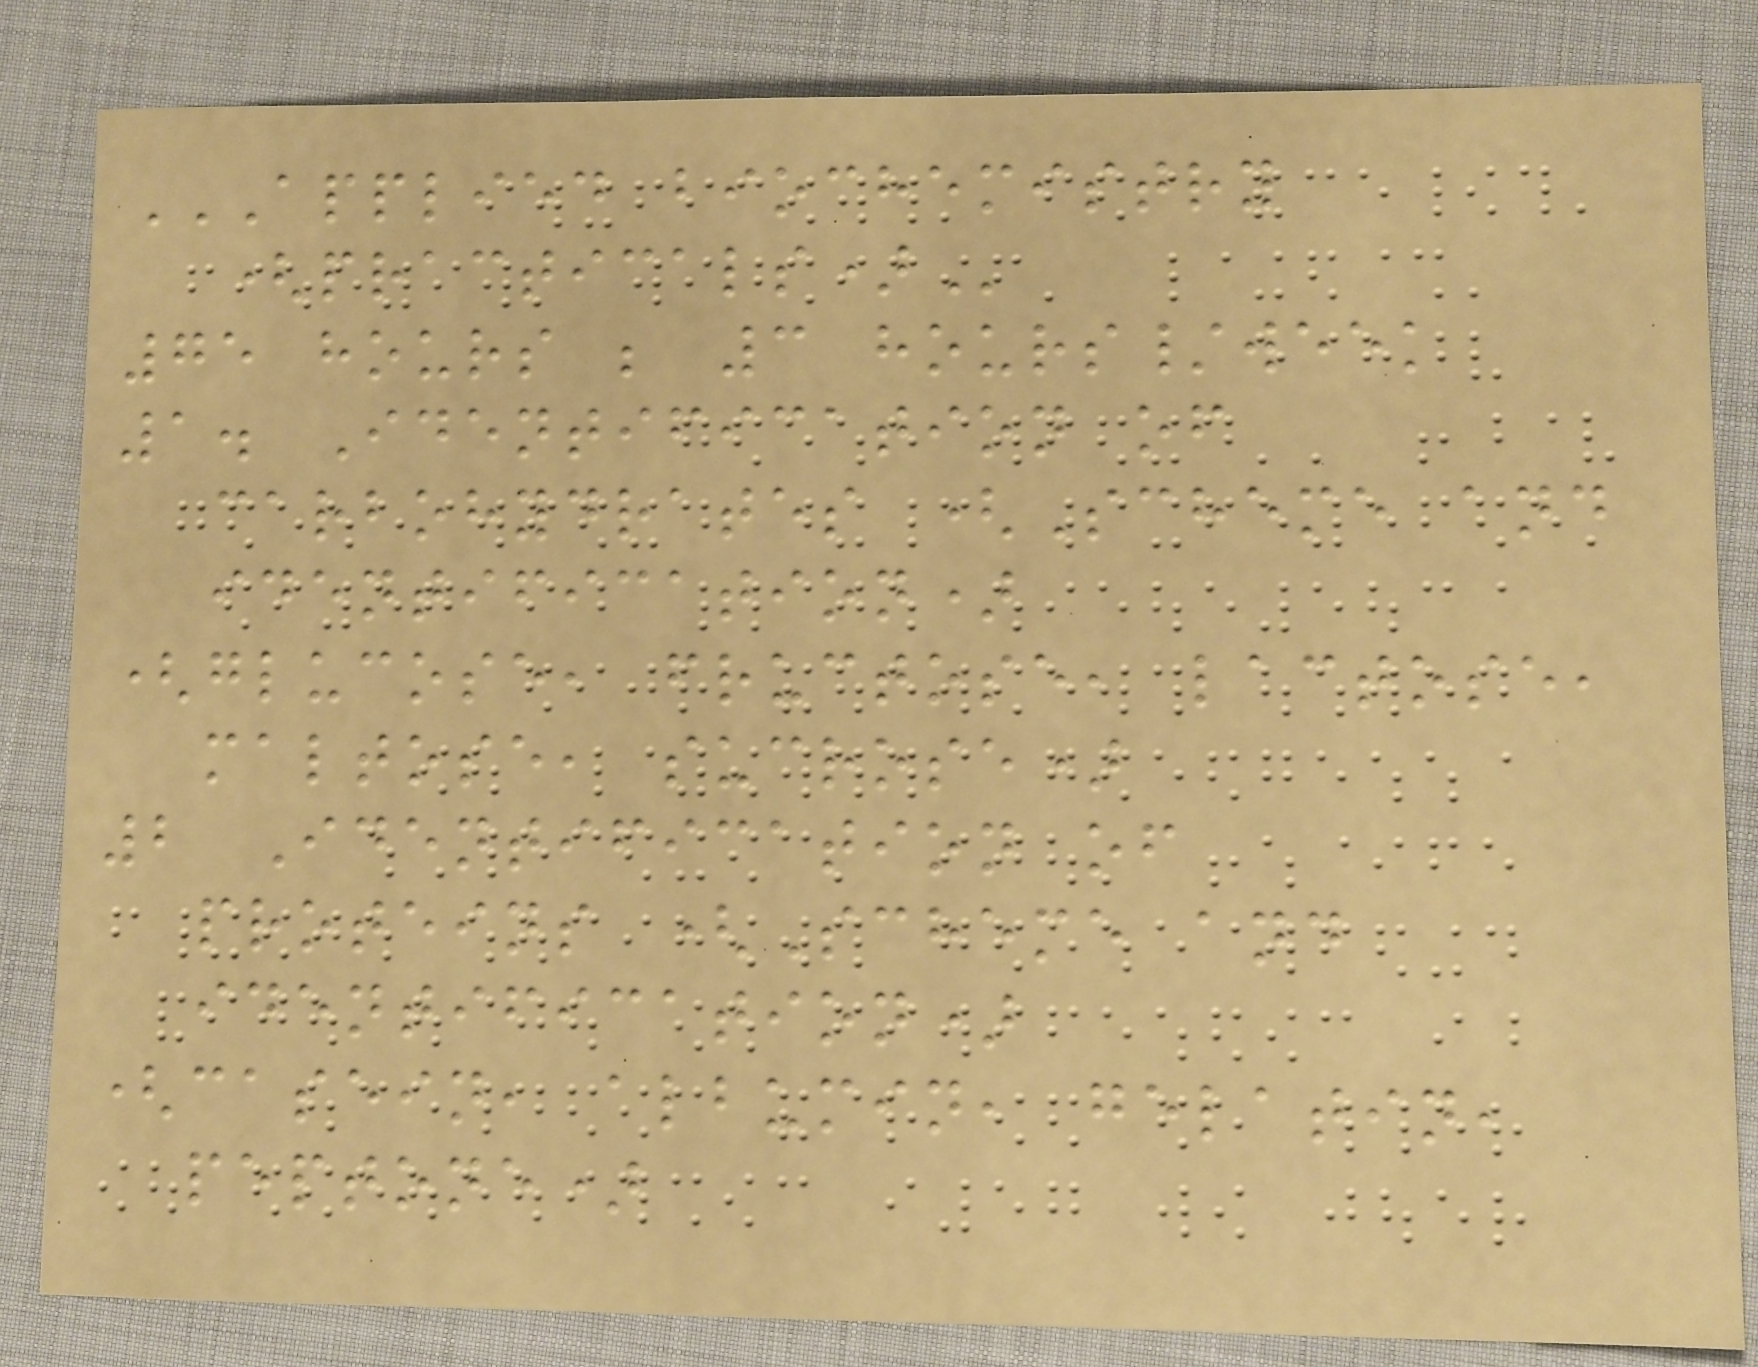APPLIED BIOCHEMISTRY
(PRACTICALS)
75 hours ; 3 hours/week
1. Identification of
carbohydrates (Scheme and
identification)
(glucose, fructose, lactose,
maltose, sucrose)
2 Identification of
proteins (Scheme and
identification)
(casein, albumin, gelatin,
peptone)
